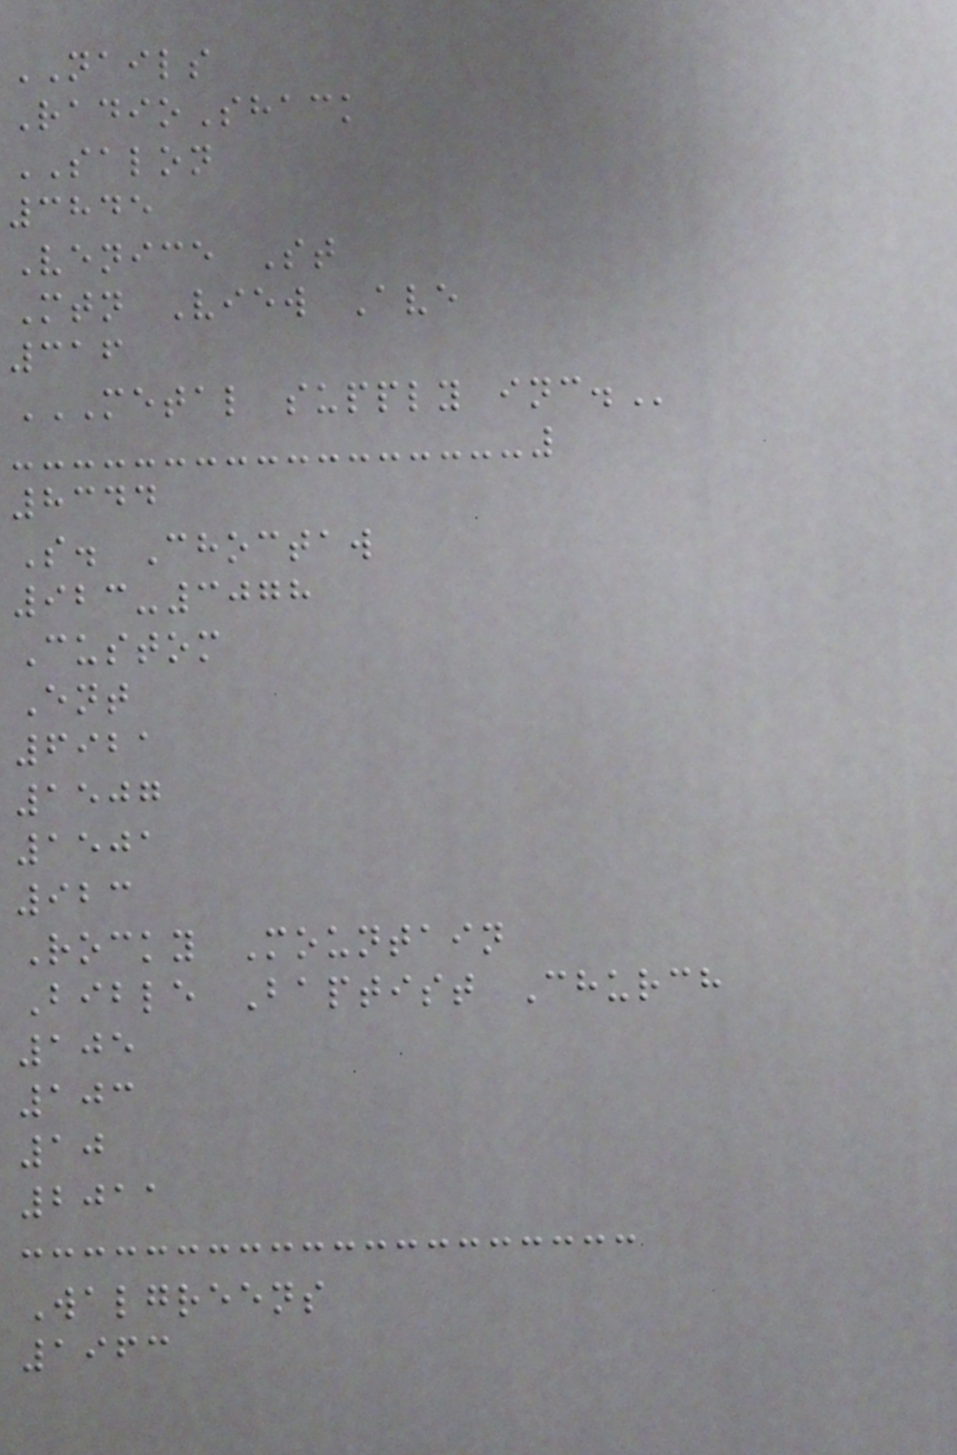NAILS
RadioShack
SALON
3845
Venice St
Mtn View Ave
316
METAL SUPPLY INC.
8344
S. Choctaw
923-3078
Custom
Ent
6921
1507
1501
923
Rocky Mountain
Bible Baptist Church
105
103
10
2011
Walgreens
1963
